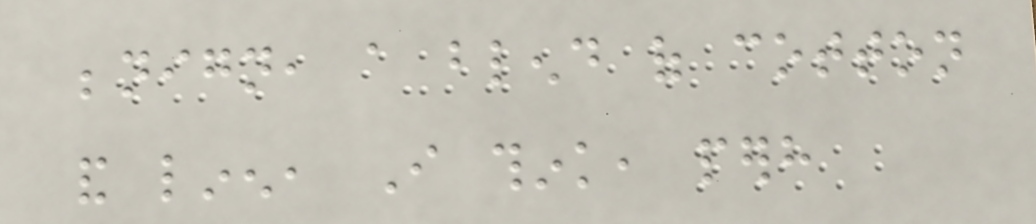benign, a blend of cotton
and linen, I think, perhaps
